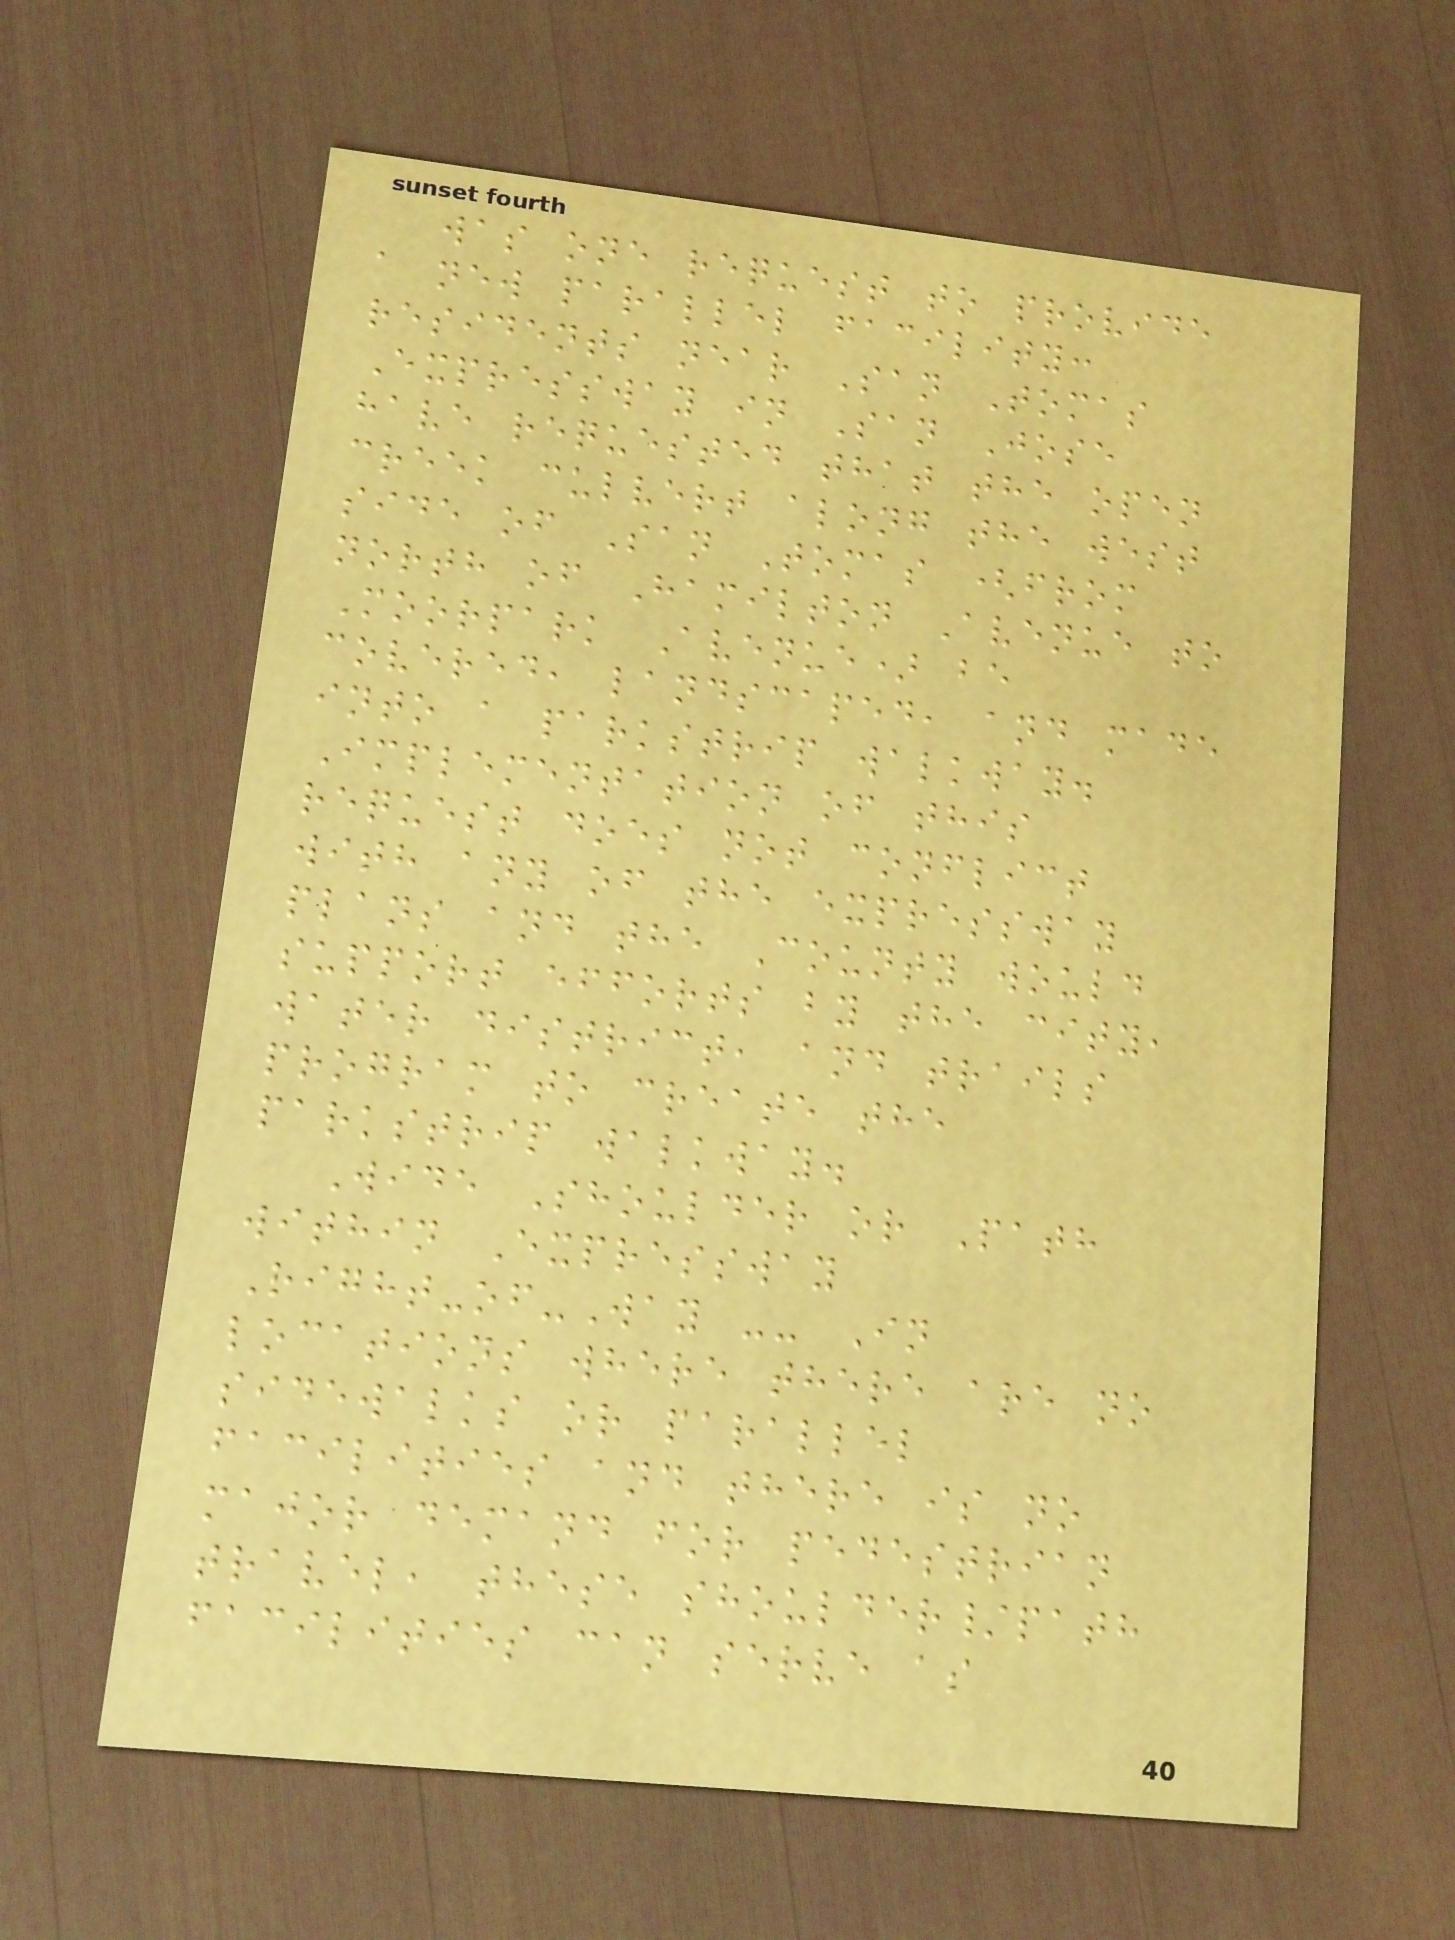was one request to provide
a new parallel facility:
residents near San Tomas
Expressway in San Jose
have requested that the open
creek culvert along the west
side of San Tomas (from
north of Hamilton Avenue to
Moorpark Avenue) be
covered, landscaped, and made
into a parkstrip walkway.
Implementation of this
request does not conflict
with any of the expressway
plans and the County would
support efforts by the city,
water district, and trails
program to create the
parkstrip walkway.
Wide Shoulder or Path
within Expressway
Right-of-Way -- In
locations where there are no
sidewalks or parallel
facilities and there is no
major demand for pedestrian
travel, these shoulder/path
facilities can serve as
